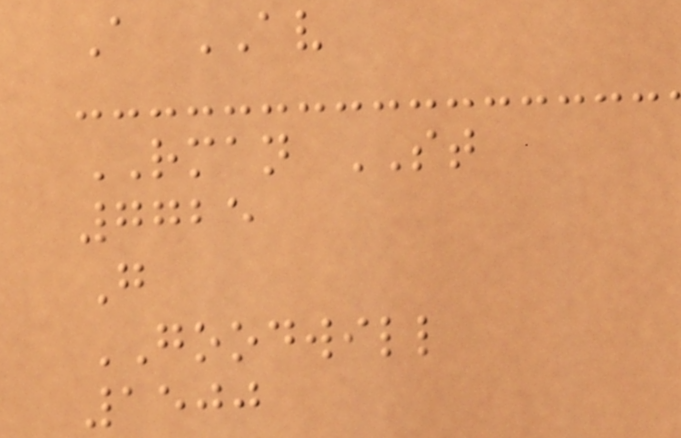A AV
RMAN ST
7725
G
GOODWILL
1500
